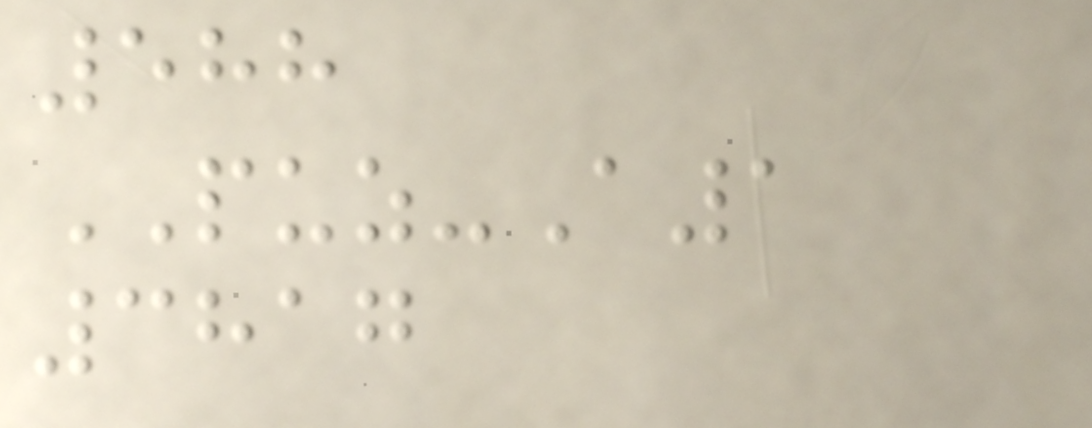588
PUZ-A1
3817
